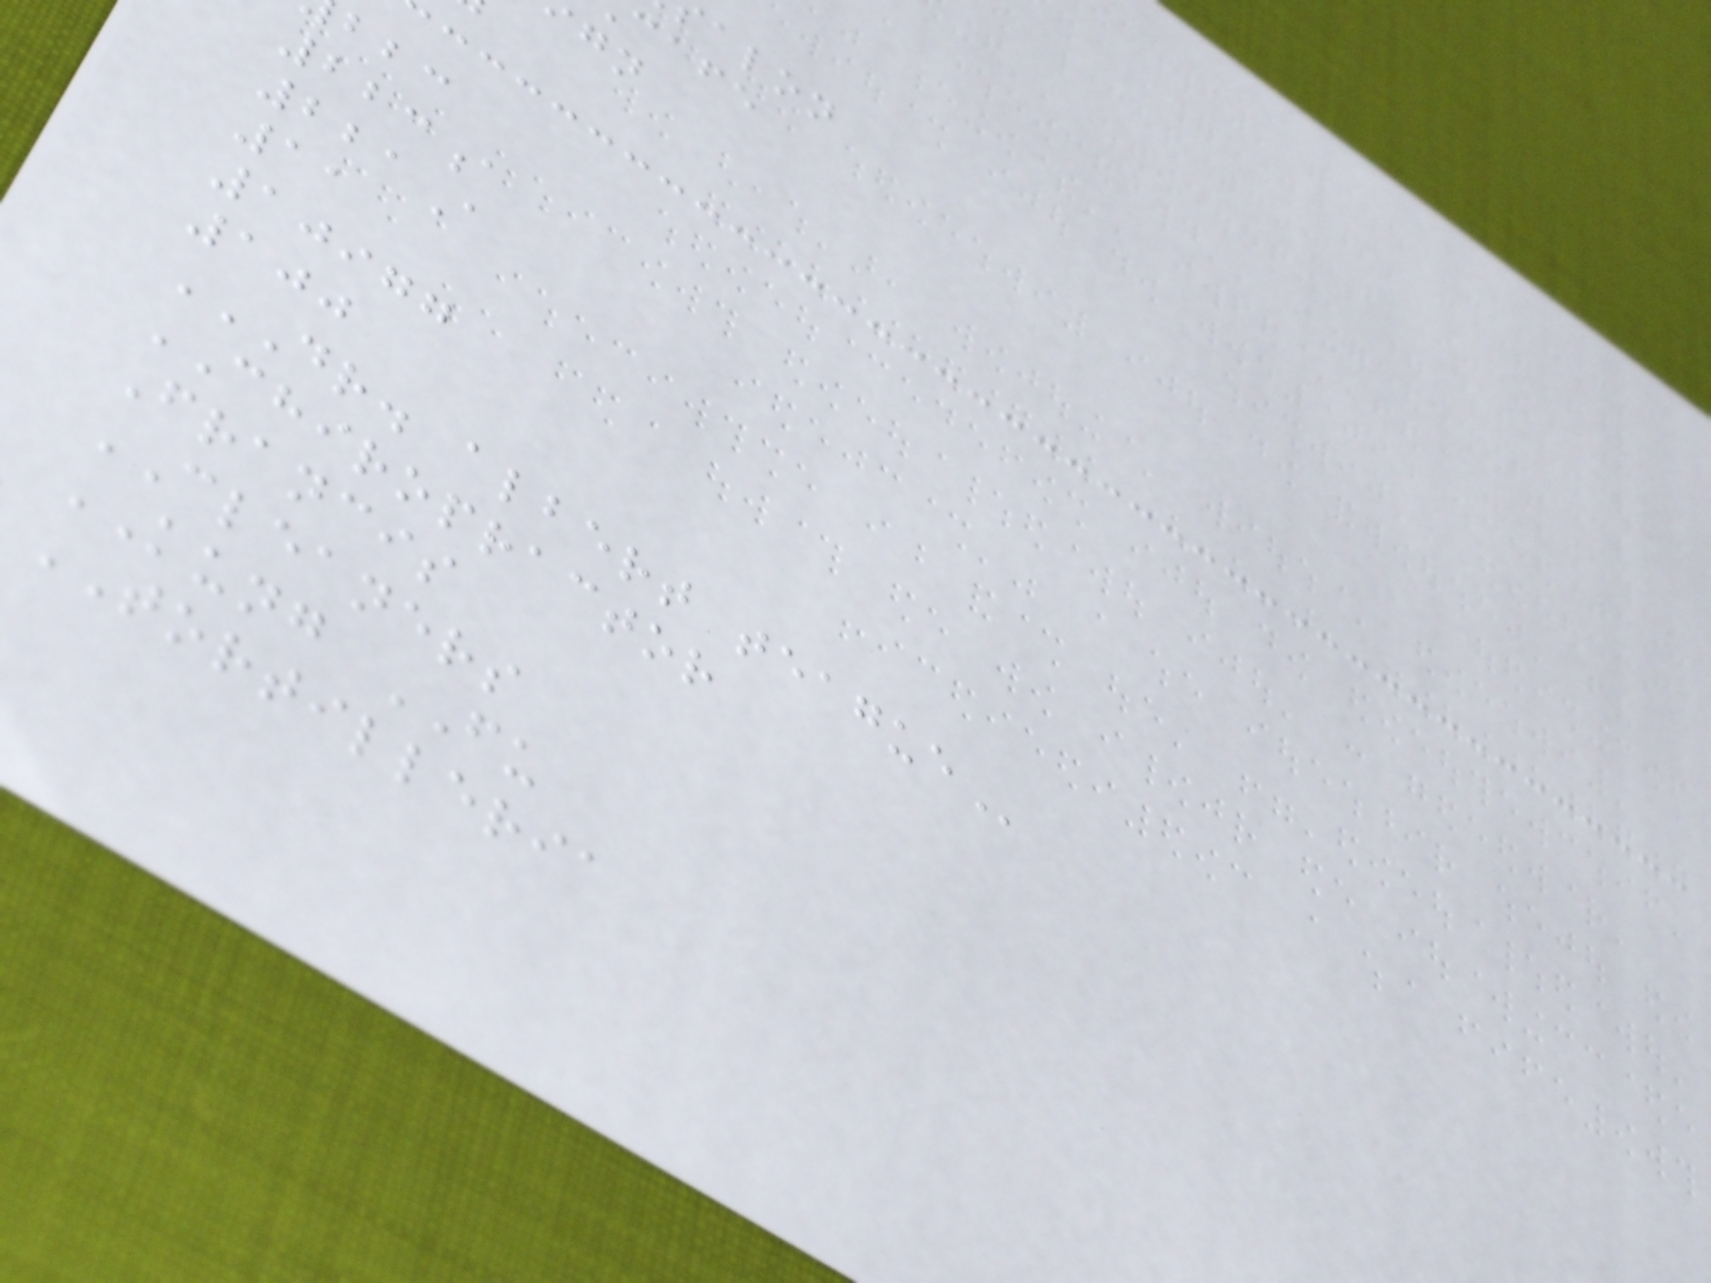alon
cafe
223a
221A
11
10977
100
DR. ALBERT TEAGUE
CHIROPRACTOR
Francis
CLEANERS
KUNG FU
TORTILLERIA
